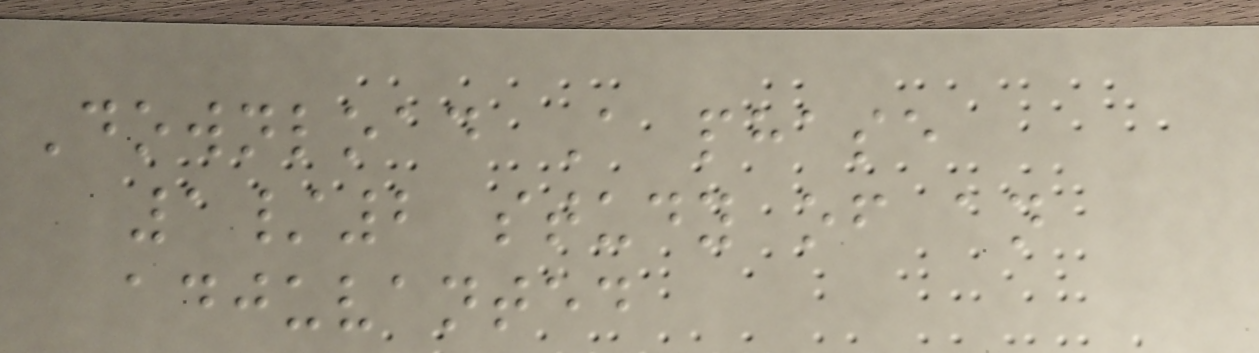Download A phase
1/2 study of an
adjuvanted
